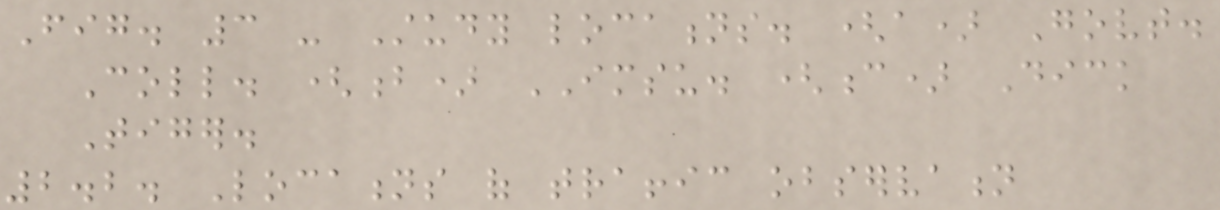Fig. 3 - Study locations. (a) Govt.
Coll. (b) IMSU. (c) Dick
Tiger.
2.2. Locations of traffic observation
